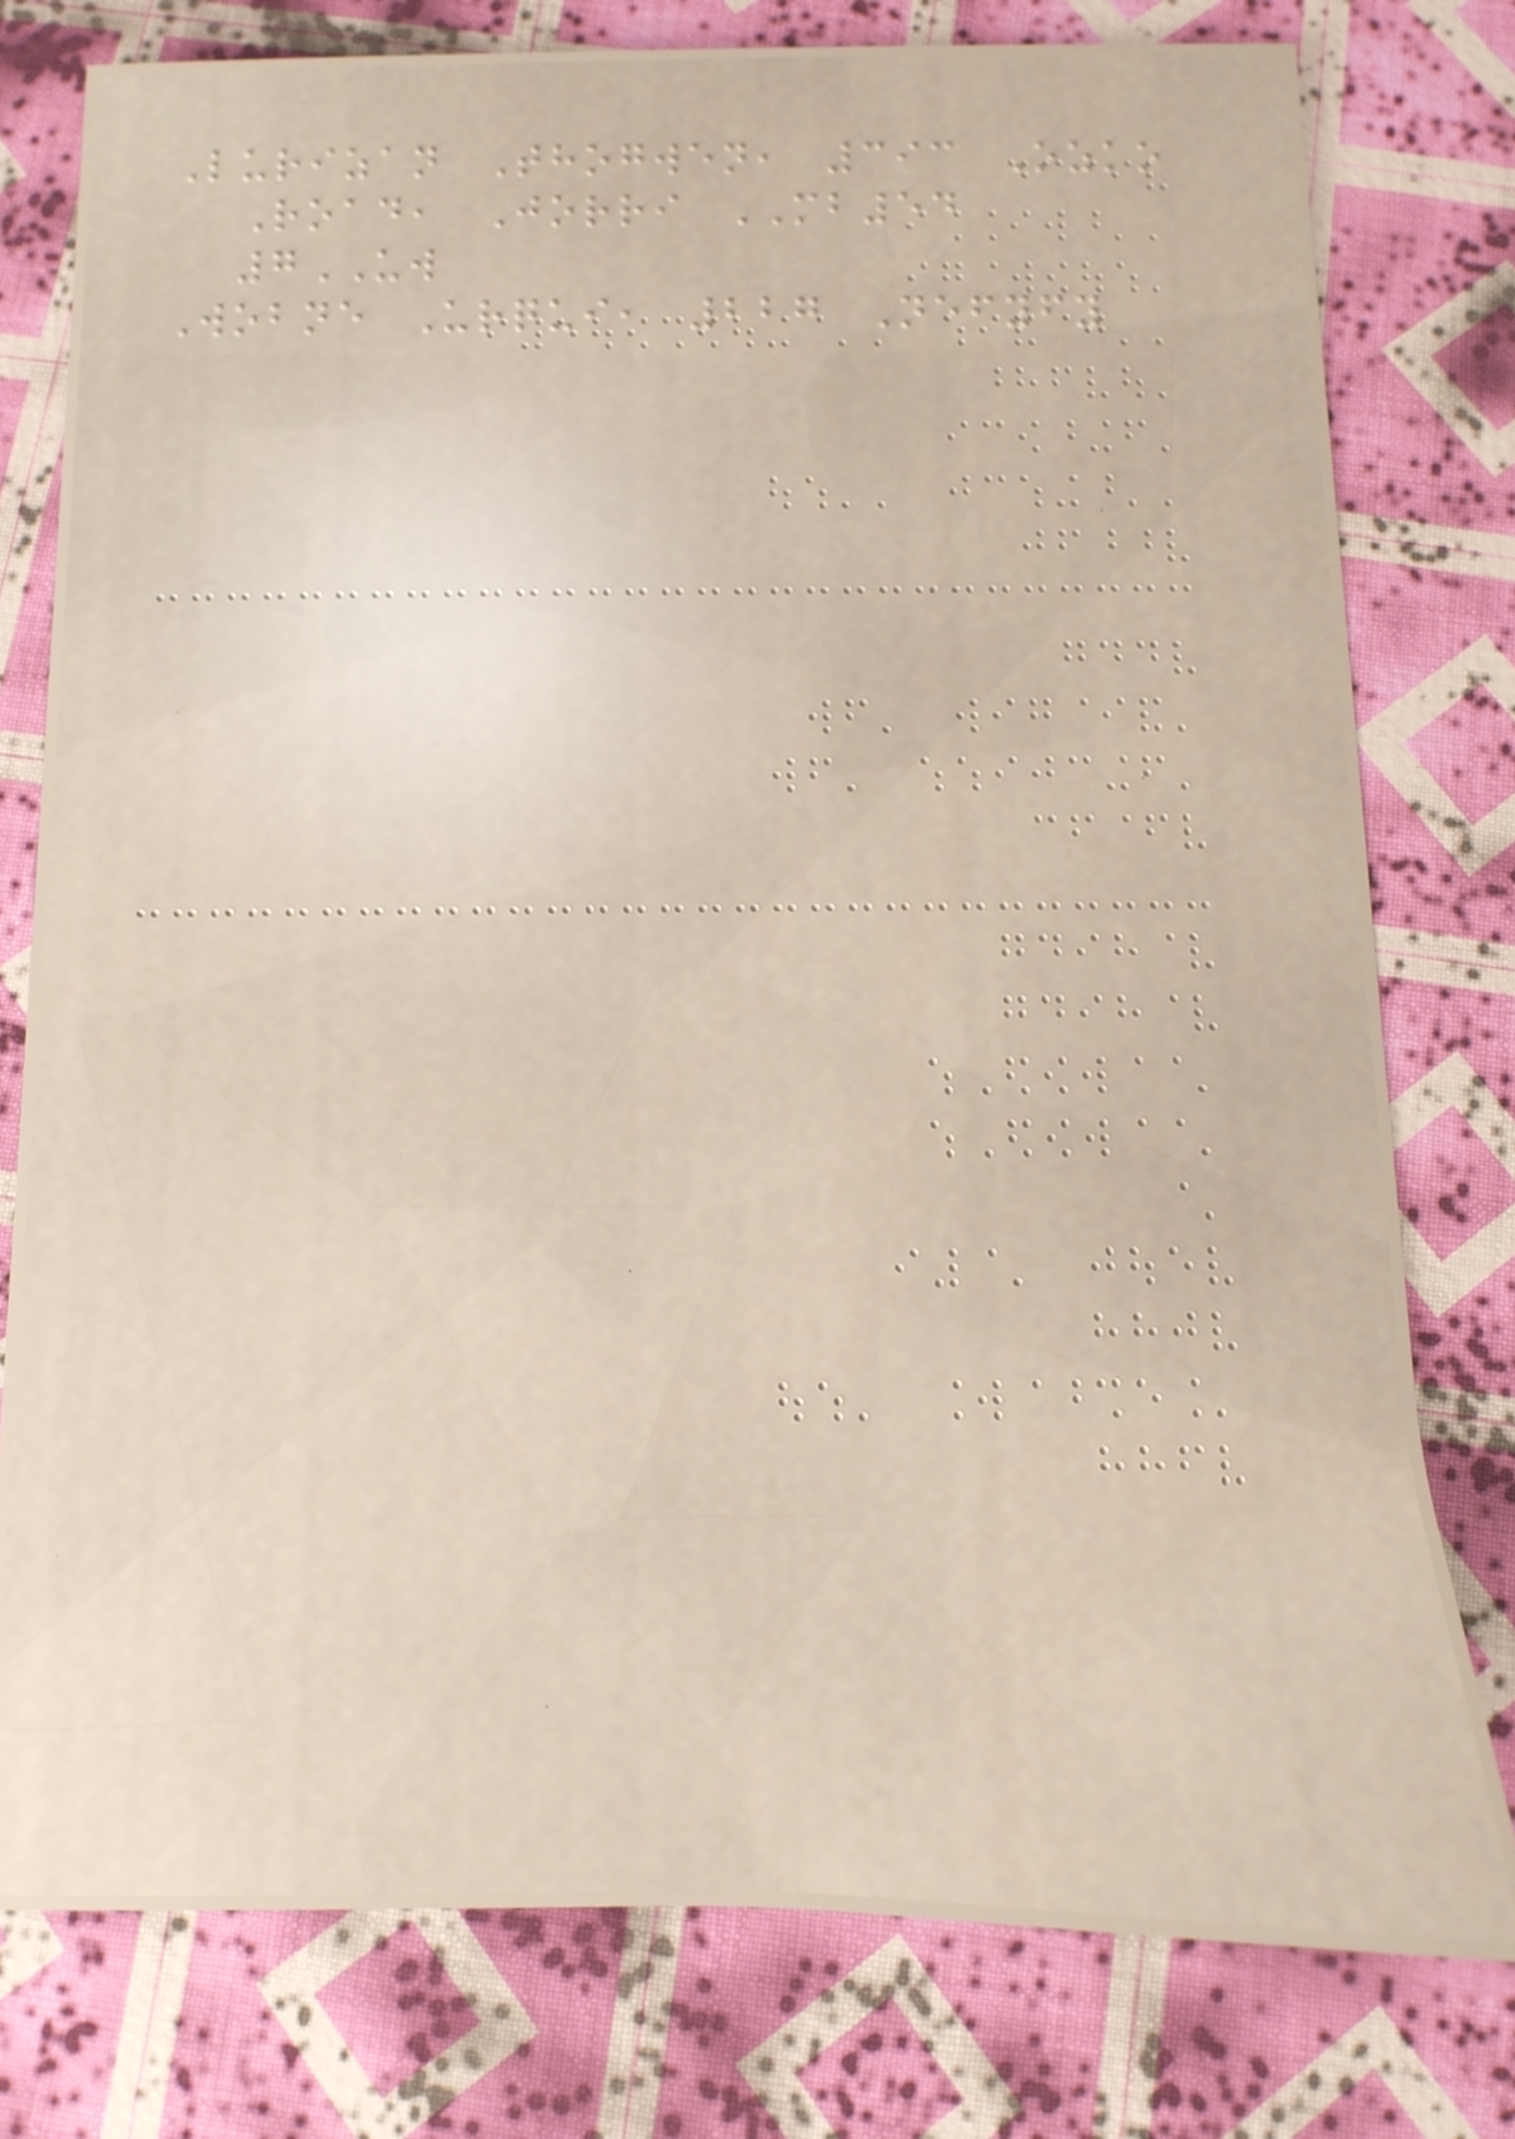Lurizan Thogwen, 393 Ozko
Road, Jorri MB54
7UW
Wobne Urqui, 227 Nefyfy
